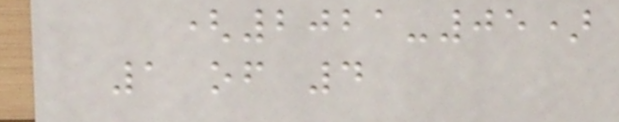(2021-05)
1 of 4
